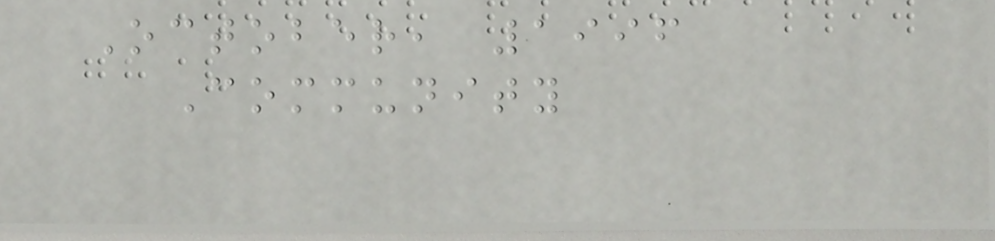October, 1996
Community
